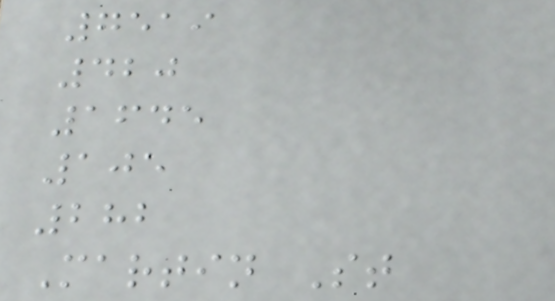7519
420
1645
105
282
Martin St
